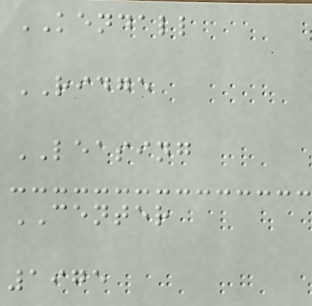KENDALL
RIDGE
LEASING
CENTER
1975
